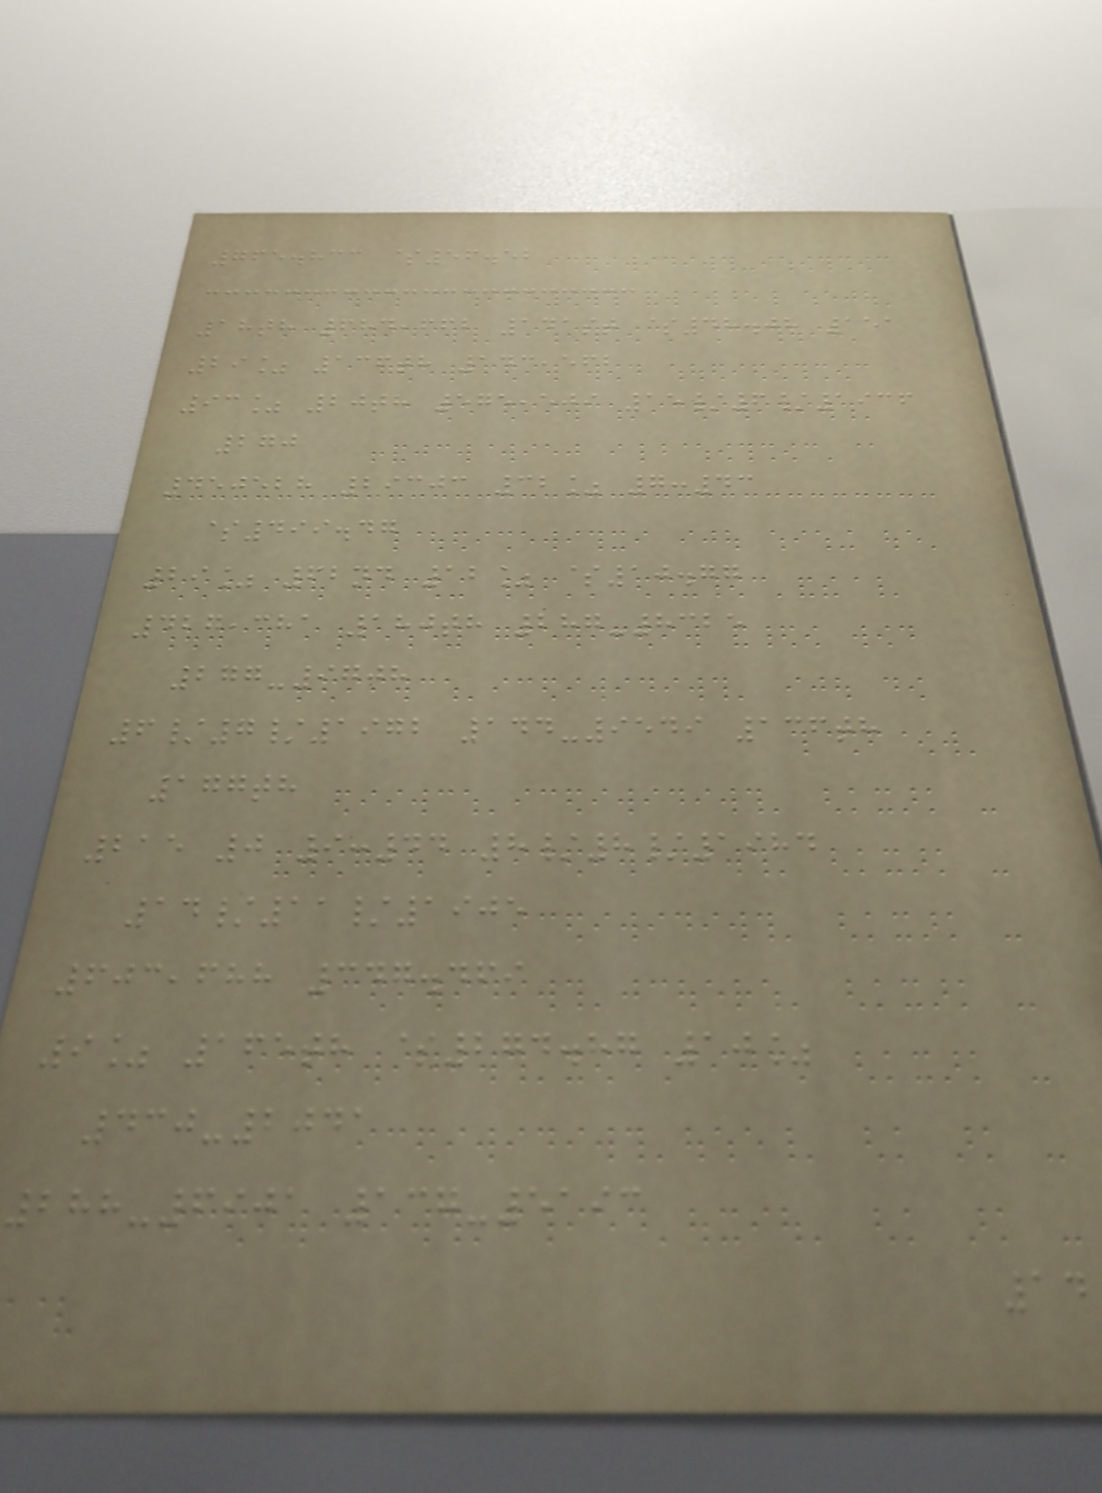765.833 $56.52
18th 684,662 141st $48.08 151
29% 136th 143,562
93% 20th 575,509 15/6/1936
270
450528 29303 32% 7:43
$499.47
29% 62nd 12% $10.77
427,381 180th 287-8325
277-9708
6/7/1972 144-9549 136th
177th
215 0 9:44 8/8/1984
14/11/1905
603,688 347.469
9% 165th $274.87 10%
430-2041
288-6901 137-5193
14
